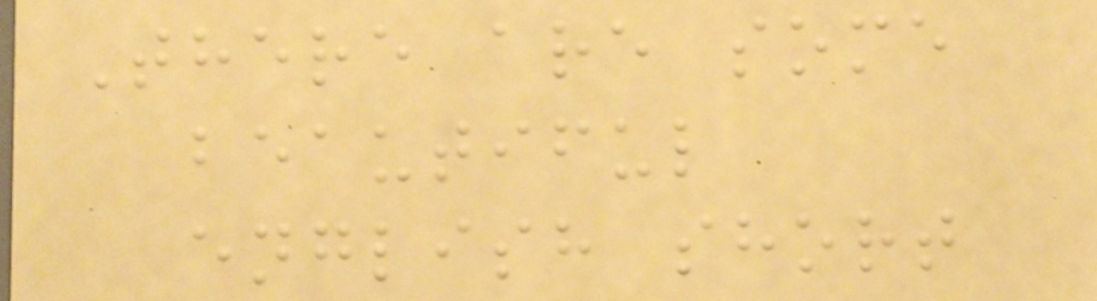There are some
beautiful
english short
